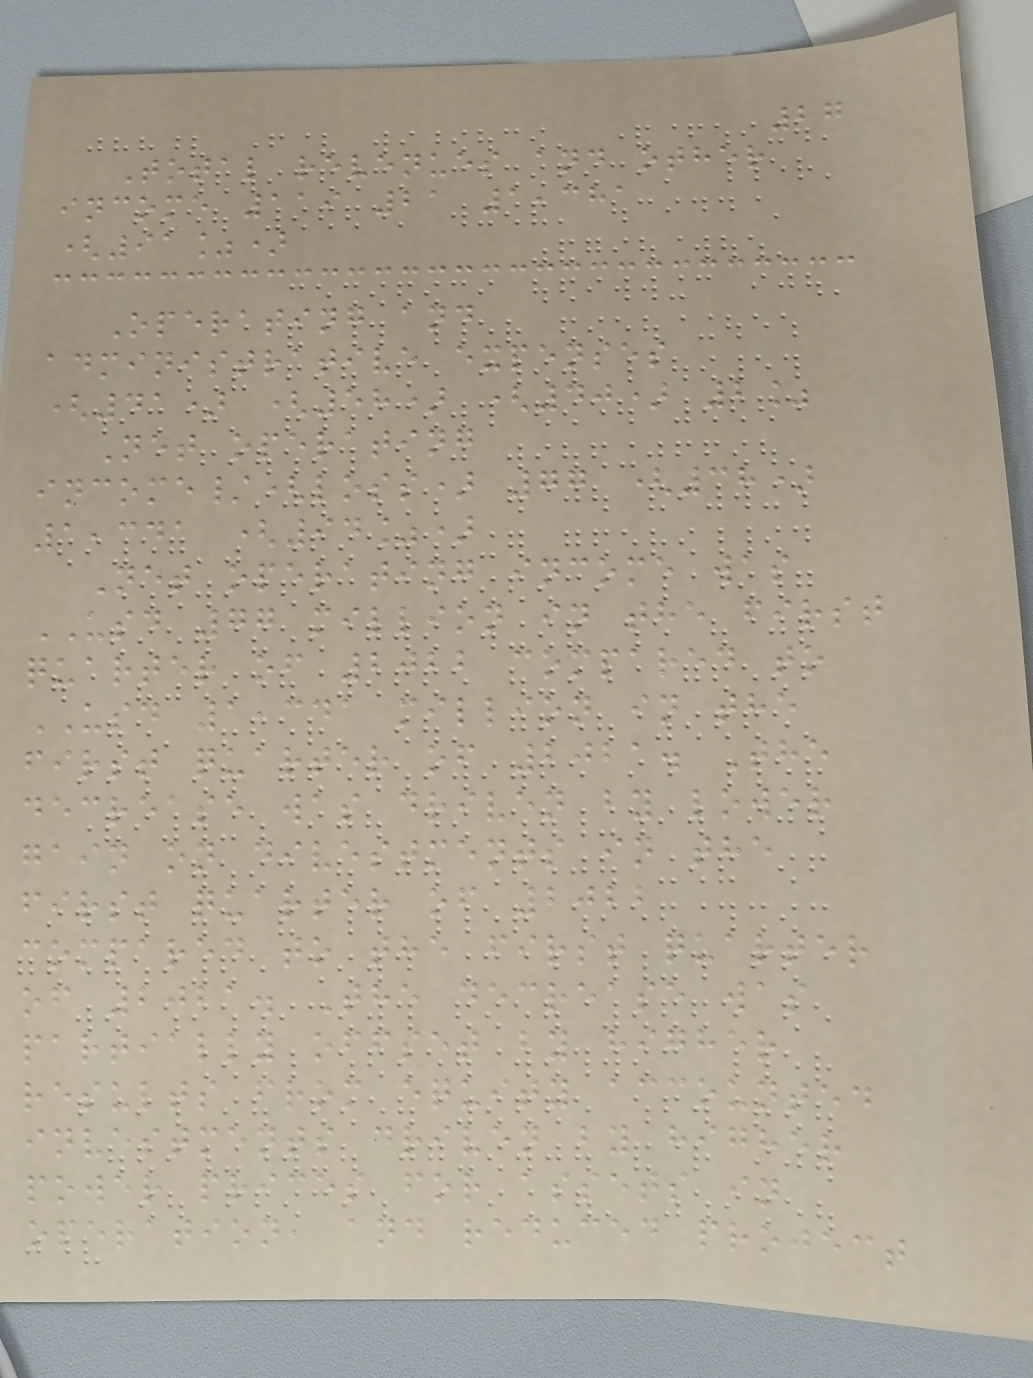27
Total revenues and other
income 119 21 1,381
(91%)
Operating and
administrative expenses
(41) (58) (40) 2%
Net operating
income/(loss) 77 (38)
1,341 (94%)
Net operating income was
USD 77 million in the first
quarter of 2022 compared to
USD 1,341 million in the
first quarter of 2021. The
decrease was driven by lower
gain on divestments in the
first quarter of 2022
compared to the first quarter
of 2021. The decrease was
partially offset by higher
results from equity accounted
investments driven by higher
power prices for assets in
operation, and reduced project
